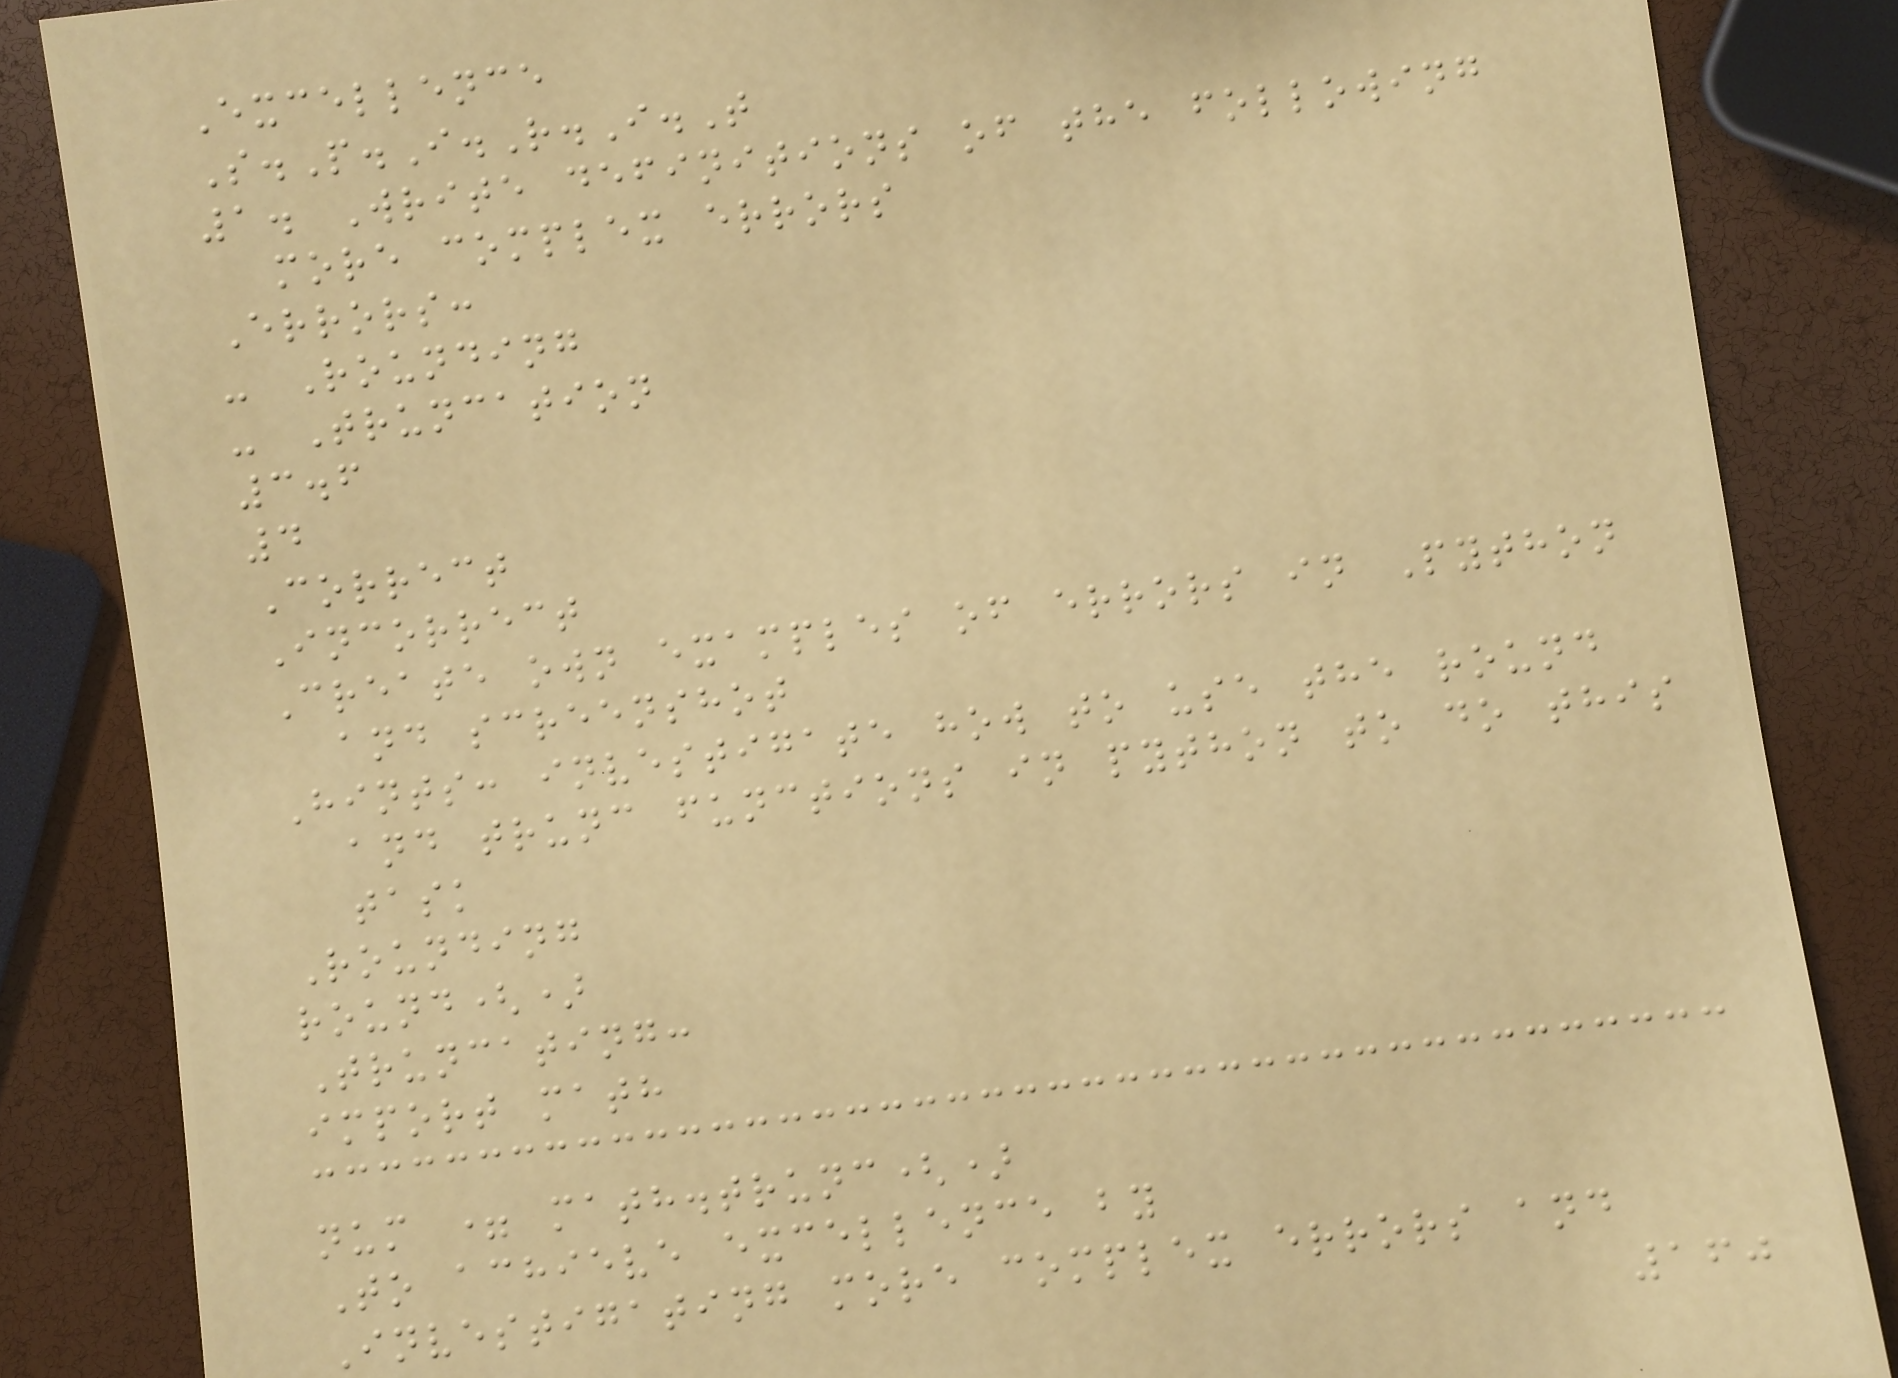Excellence
S.P.I.R.I.T
1. Write definitions of the following
more complex errors
Errors:
- Rounding
- Truncation
3.6
4
Correct
Incorrect
Create own examples of errors in Python
and screenshot
Hints: investigate how to use the round
and trunc functions in python to do this
task
Rounding
round()
Truncating:
import math
num = math.trunc()
To achieve excellence by
Investigating more complex errors and
160
